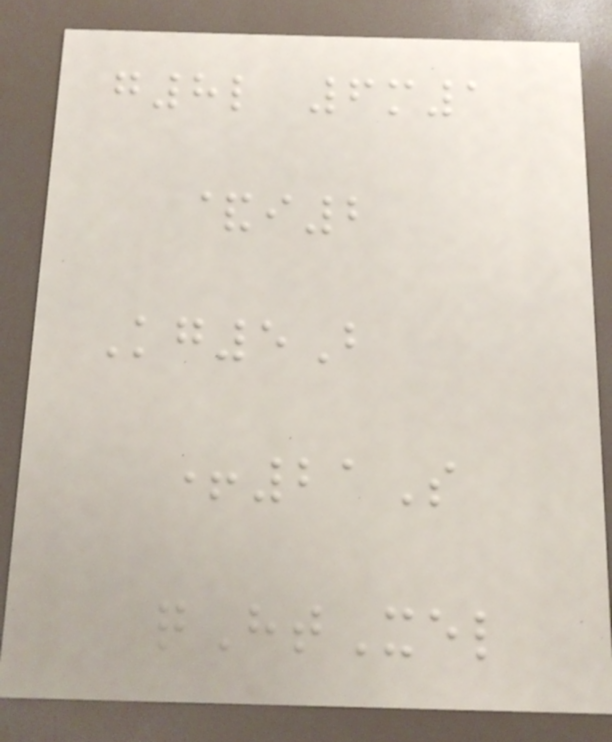g8l 6m1
&i2
Kg5B
+21S
qHtXel
